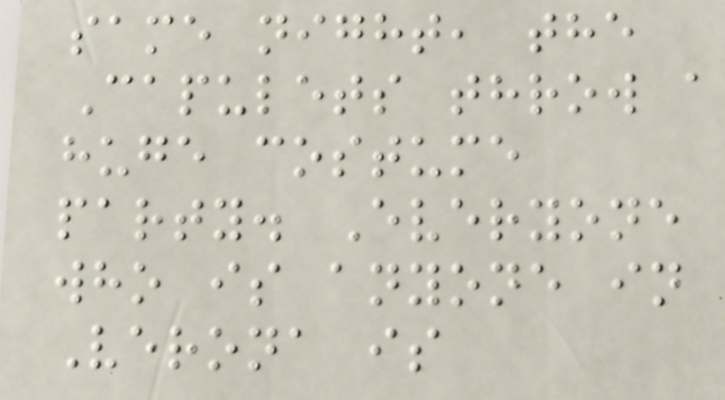same night, the
Capulets throw a
huge costume
party. Everyone
who is anyone in
Verona is
